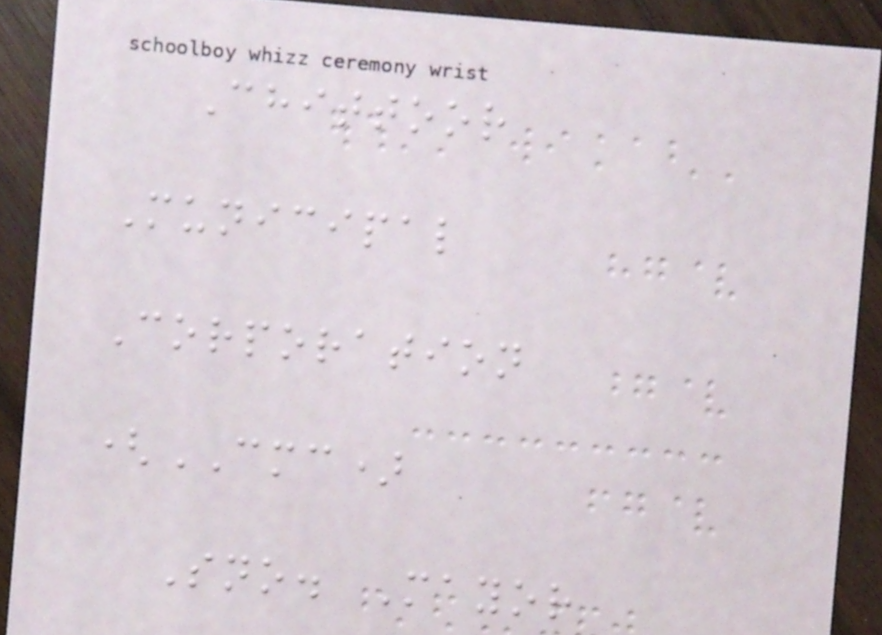Chittoor
Municipal
Corporation
(CMC)
Sno. Mayor
